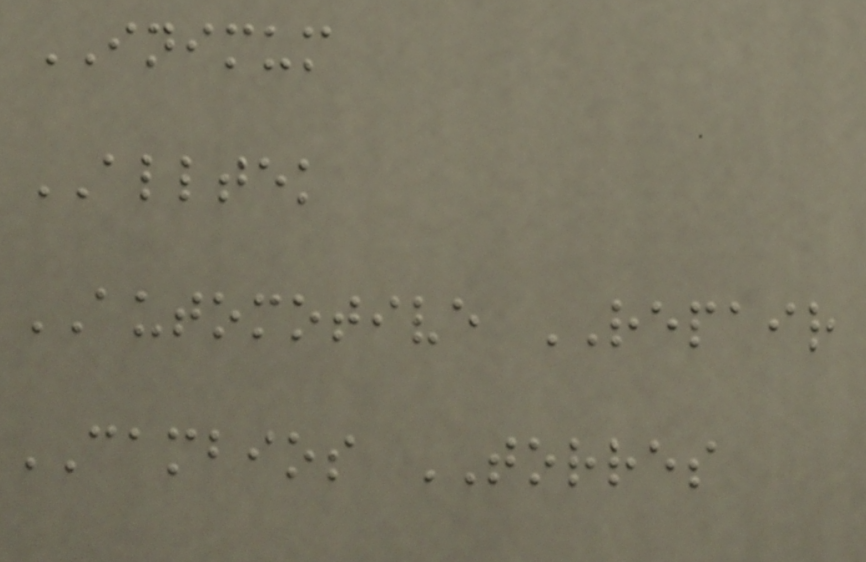INIMUM
ALLTEK
AUTOMOTIVE REPAIR
CAMBIOS TORRES
